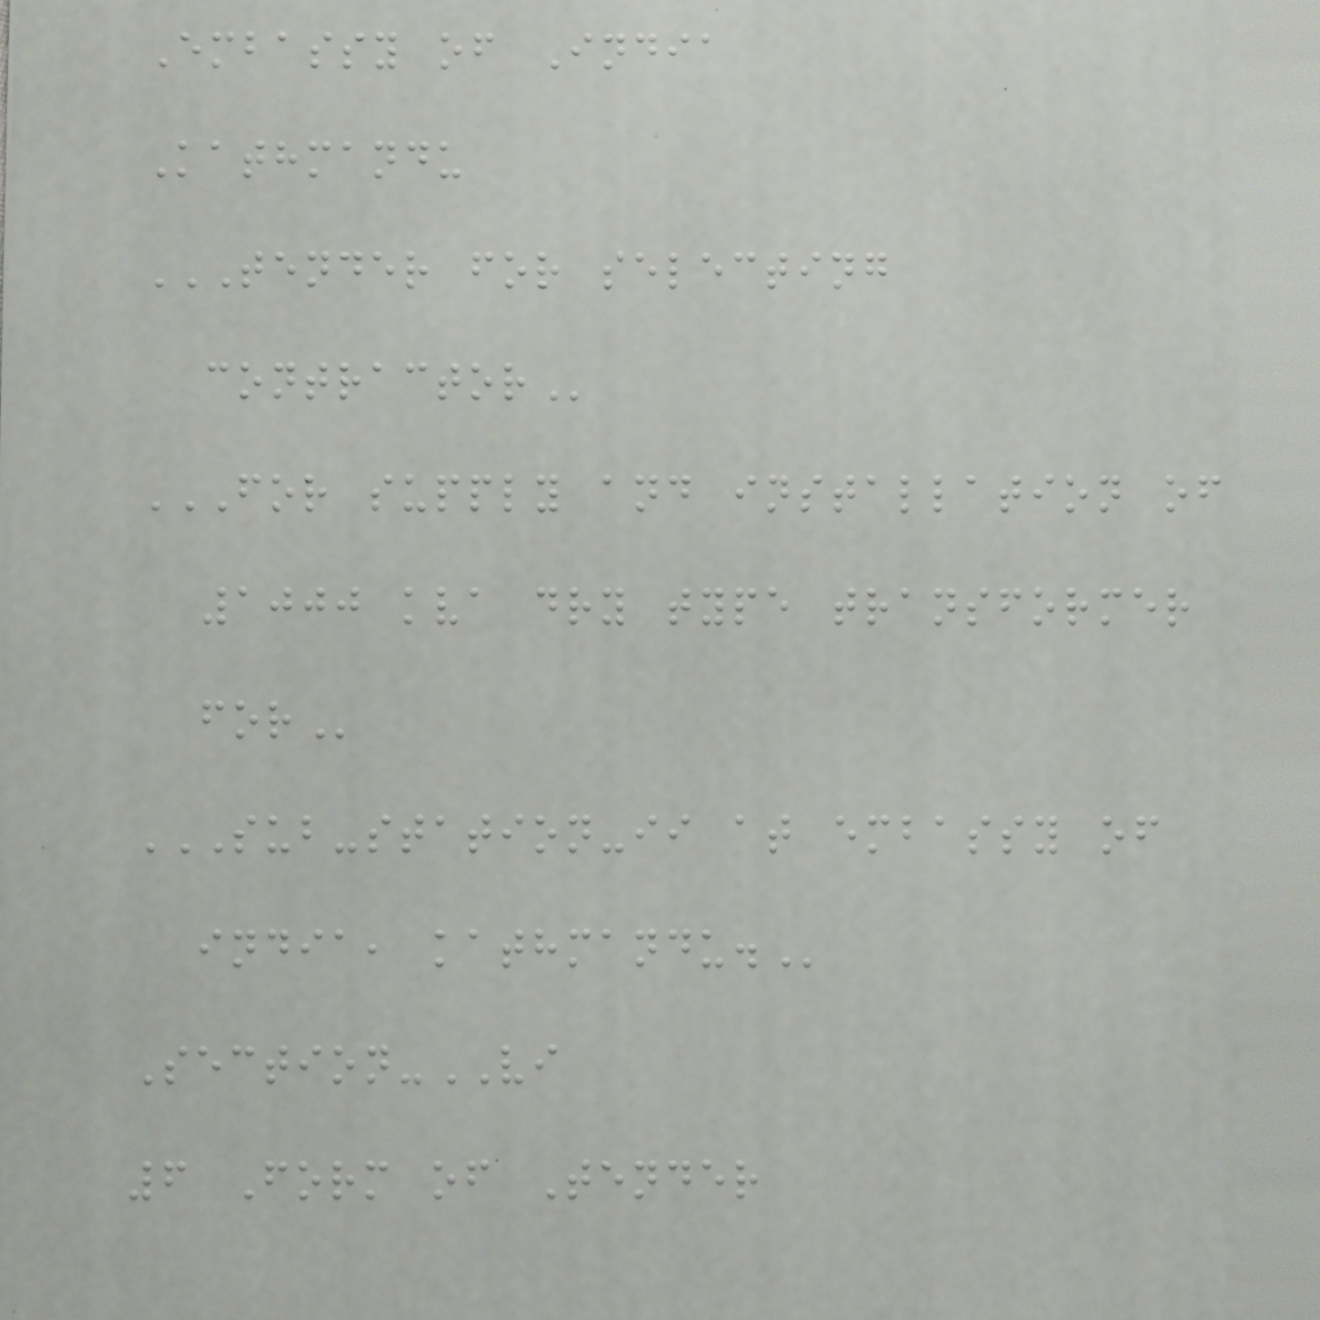Embassy of India
Kathmandu
TENDER FOR SELECTING
CONTRACTOR
FOR SUPPLY AND INSTALLATION OF
1000 KVA DRY TYPE TRANSFORMER
FOR
SUB-STATION-II AT EMBASSY OF
INDIA, KATHMANDU.
Section-VI
6 Form of Tender
